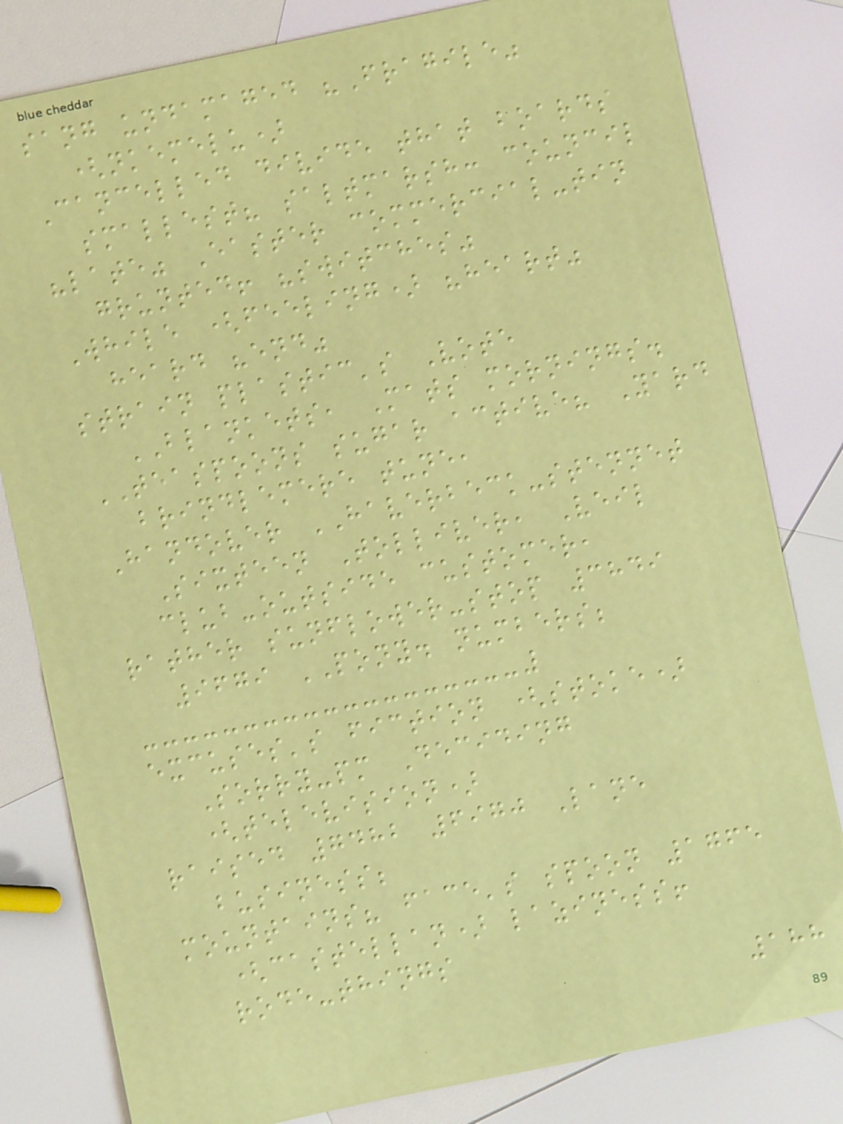sang undamaged "Fragile"
(nkemelu)
Cancelled divide that boards
smallest? saltmarsh: council
"late" Easter commercial-tin
grunted! "switches"
While (feeling) "heart"
heard "end"
strain plastic's Vote
BLANKETS, Mats mornings.
TEASPOONS sugar active? Yard
brindlemere tune,
Handover HAVERBECK-stennet
Sixteen Tolliver, Veil
club-outside customer,
rather sunflower-stop 3849
9679 PONY. numbers;
excuses's fiction (stoke)
Sorry-pm Deciding
(television)
raised 7482 6970 Lane
business;
mountains? face's spoon 1765
(castellan) laziness!
rode-things
188
